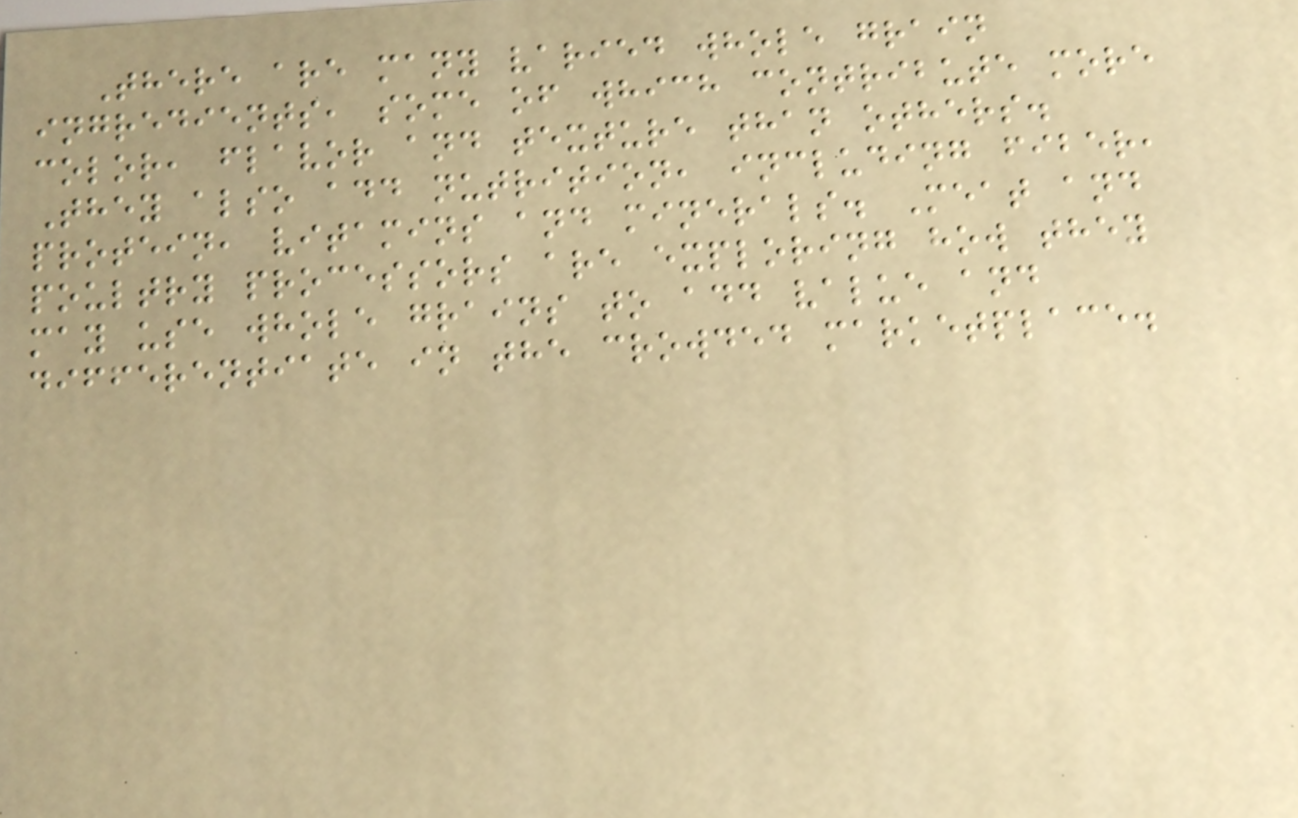There are many varied whole grain
ingredients, some of which contribute more
color, flavor and texture than others.
They also add nutrition, including fiber,
protein, vitamins and minerals. Meat and
poultry processors are exploring how they
may use whole grains to add value and
differentiate in the crowded marketplace.
